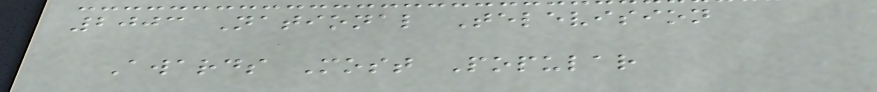2003 National Television
Awards Most Popular
